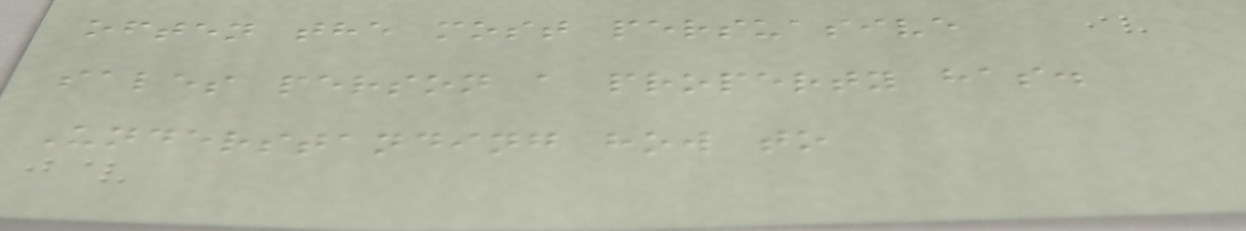often the most persuasive
sales person a property has.
Understanding how to
